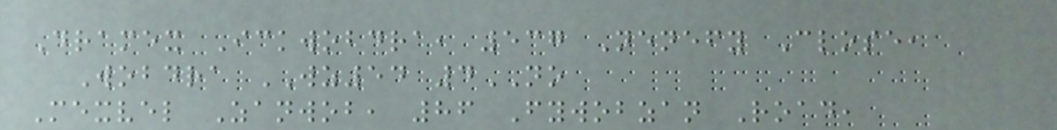Dramex Ickwobdra, 537 Nenefy Close,
Wobdra WZ54 4NO
Mexvel Zanwob, 86 Fywobzan Road,
